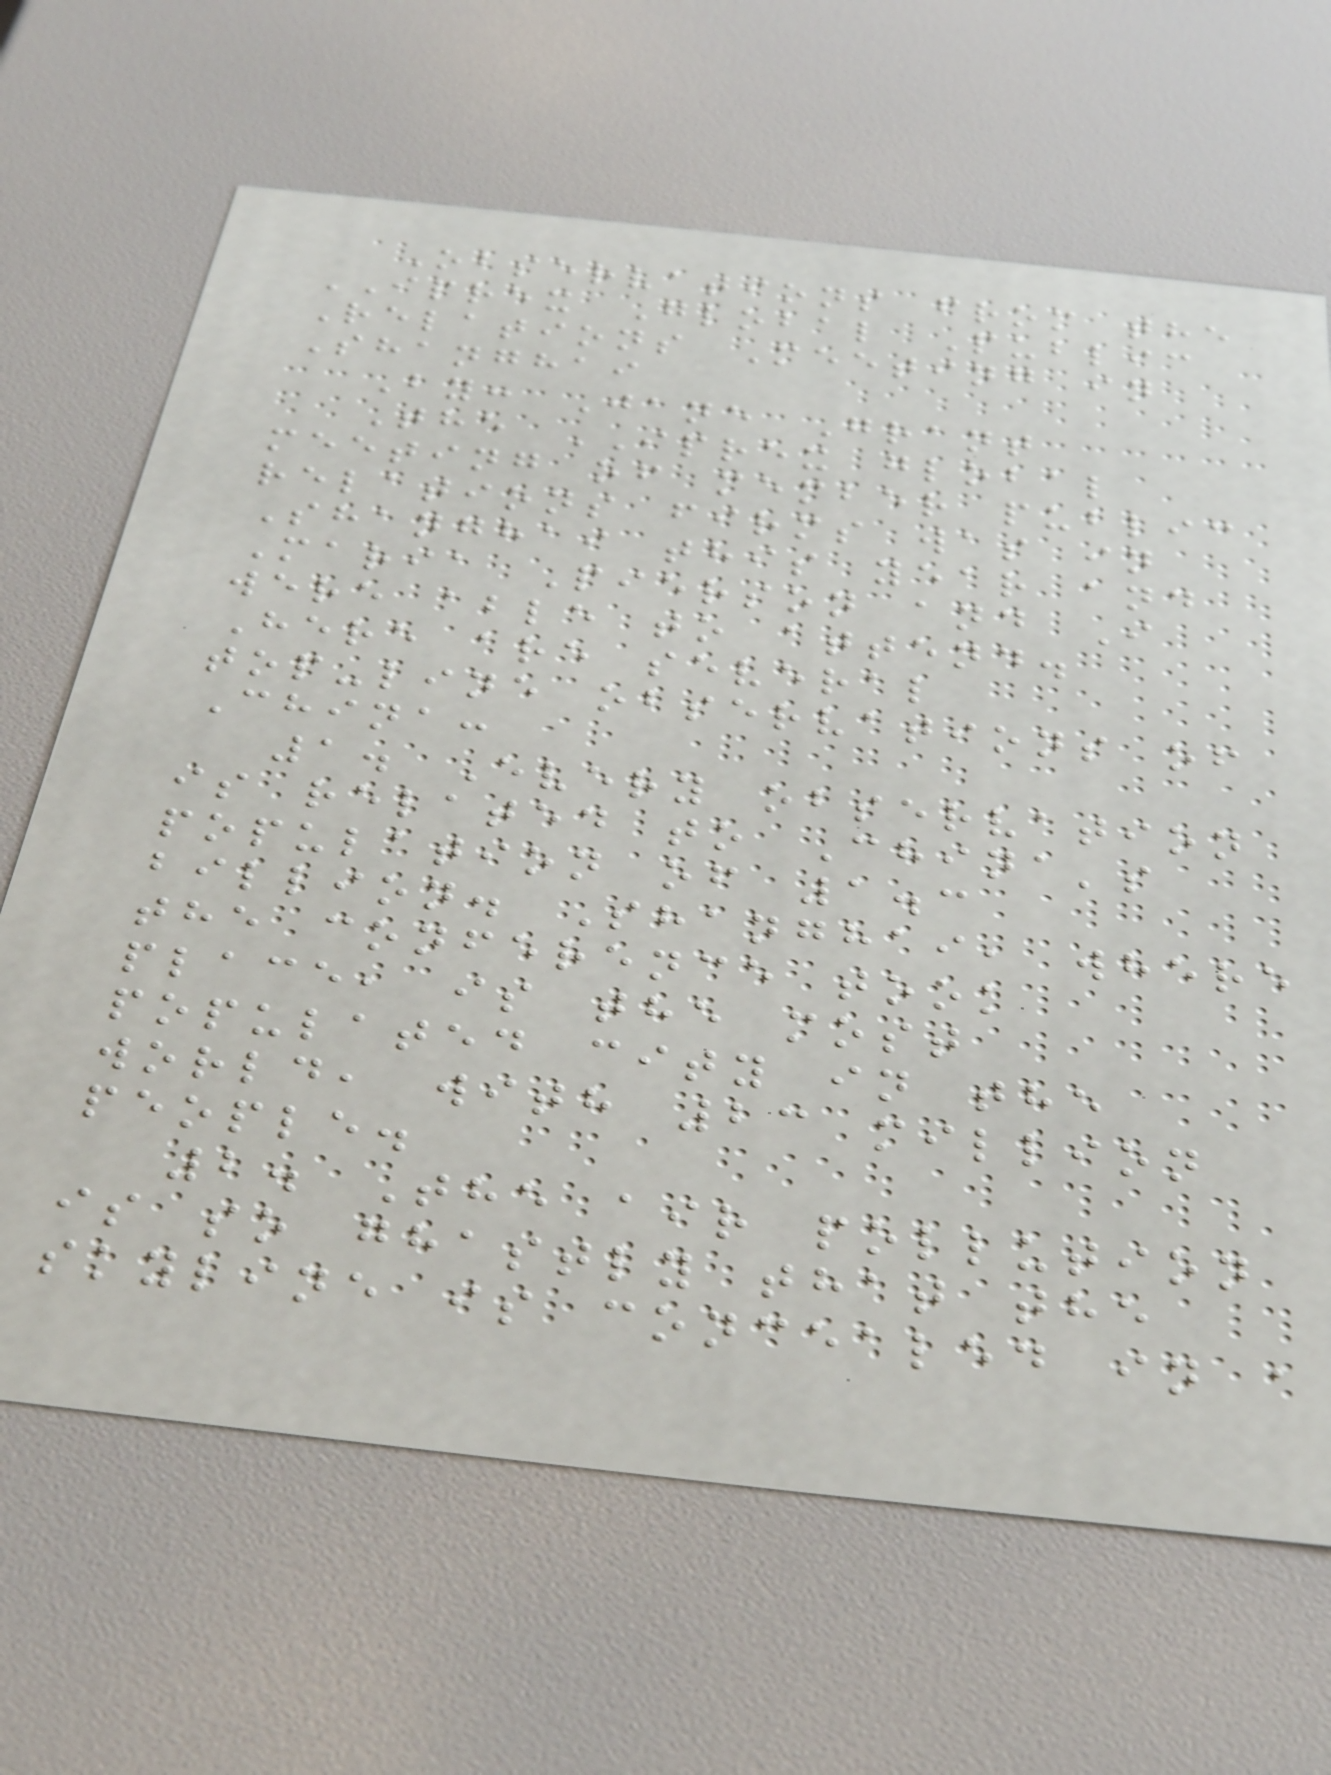Observations from the
IPREX Global Public
Relations Meeting in
Shanghai
By: Jane Grant
The IPREX global
meeting of member public
relations firms was in
Shanghai this year and
Maria Pierson and I
were able to attend.
Here are several
top-line observations of
China:
1. Every observation
is related to China's
population of 1.3
billion. Shanghai, where
the conference took
place, is the most
populated city in the
world, with 23 million
people.
2. The air pollution
is so ghastly that the
skyline is concealed in a
